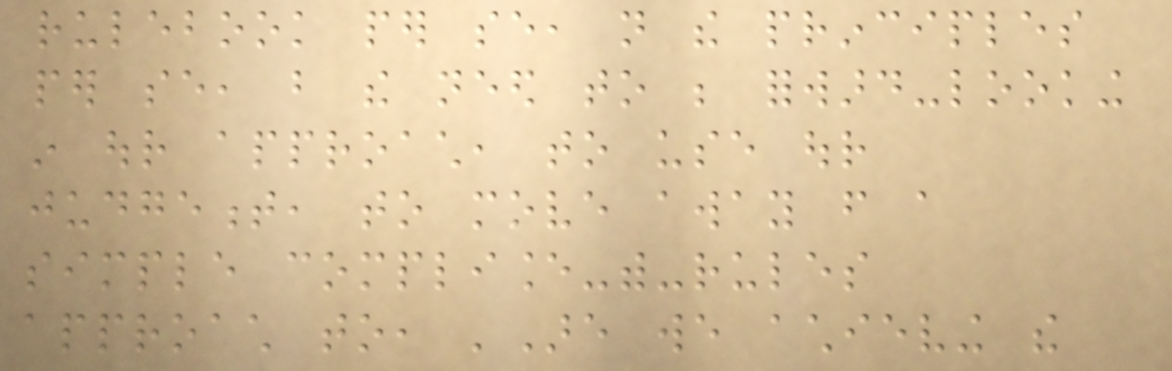rulebook per se, not the principles
per se, but the need to be forward-looking
in our approach, to use our
judgement, to move away from a
simple compliance-with-rules
approach to, 'Are we achieving the
